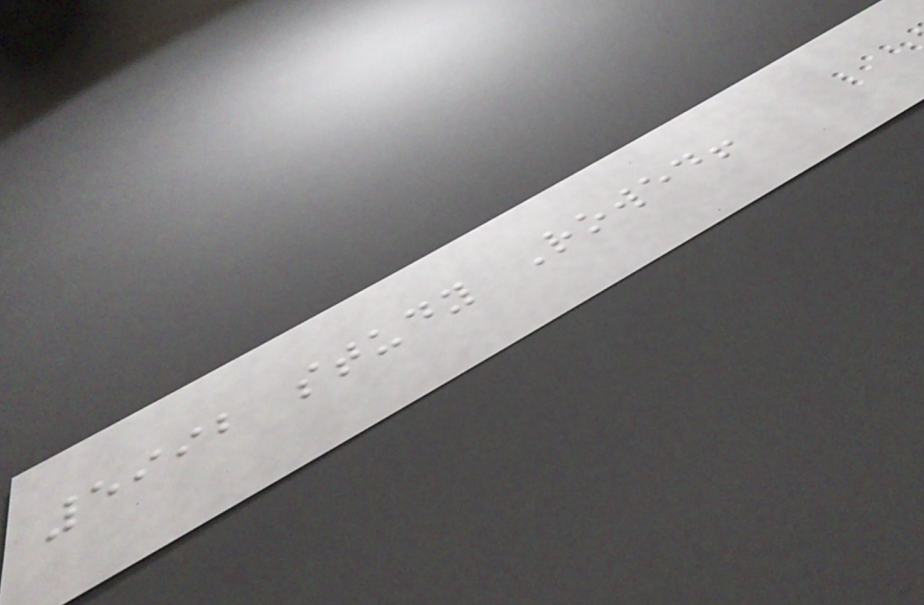5992 study Rowed!
